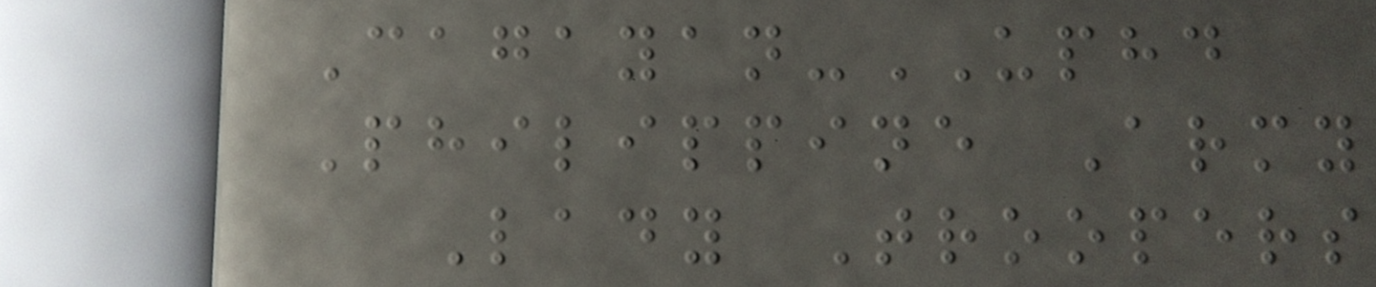Cagayan-UPHD
Philippine Army
Lady Troopers
